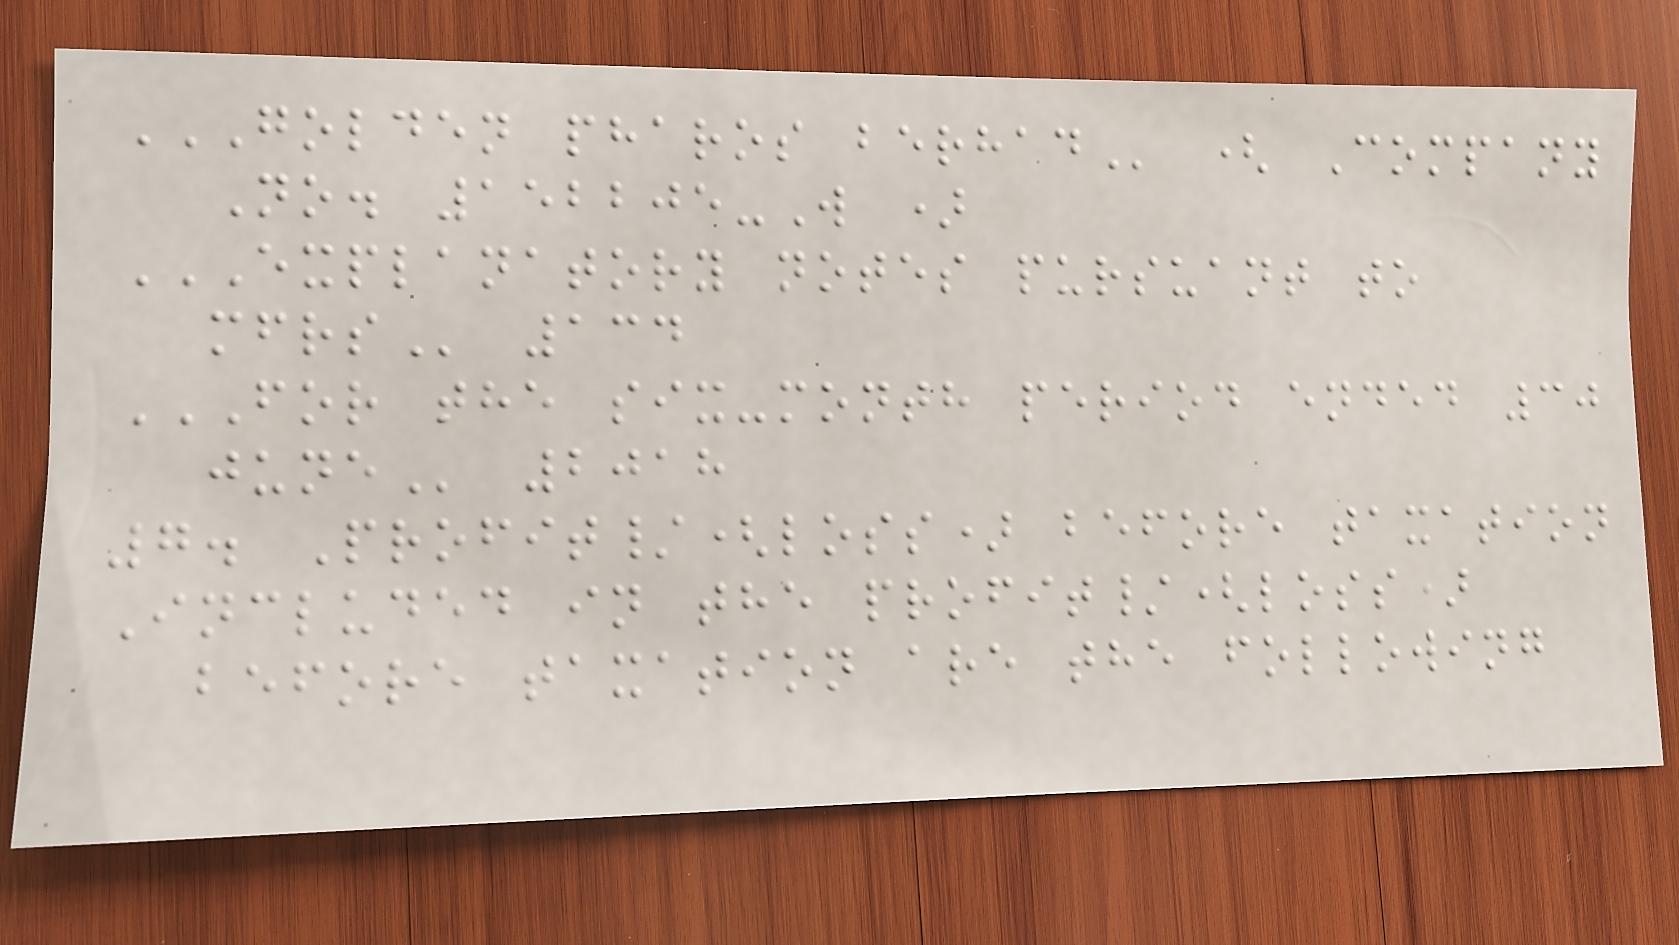GOLDEN PHAROS BERHAD ( Company
No. 152205-W )
EXPLANATORY NOTES PURSUANT TO
MFRS 134
FOR THE SIX-MONTH PERIOD ENDED 30
JUNE 2018
7. Profit/(loss) before taxation
Included in the profit/(loss)
before taxation are the following
